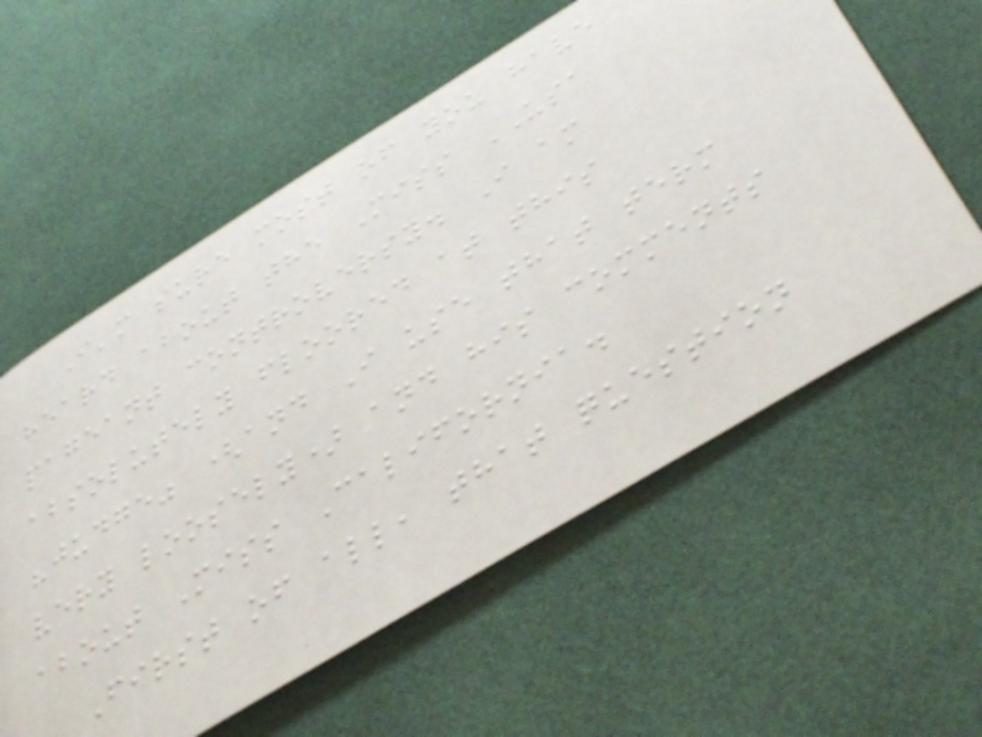I'm sure most of you have
heard about the Miss USA
pageant controversy. I am
absolutely floored at this
"judge" (and I use that term
very loosely) and his comments
about Miss California.
First of all, that question
